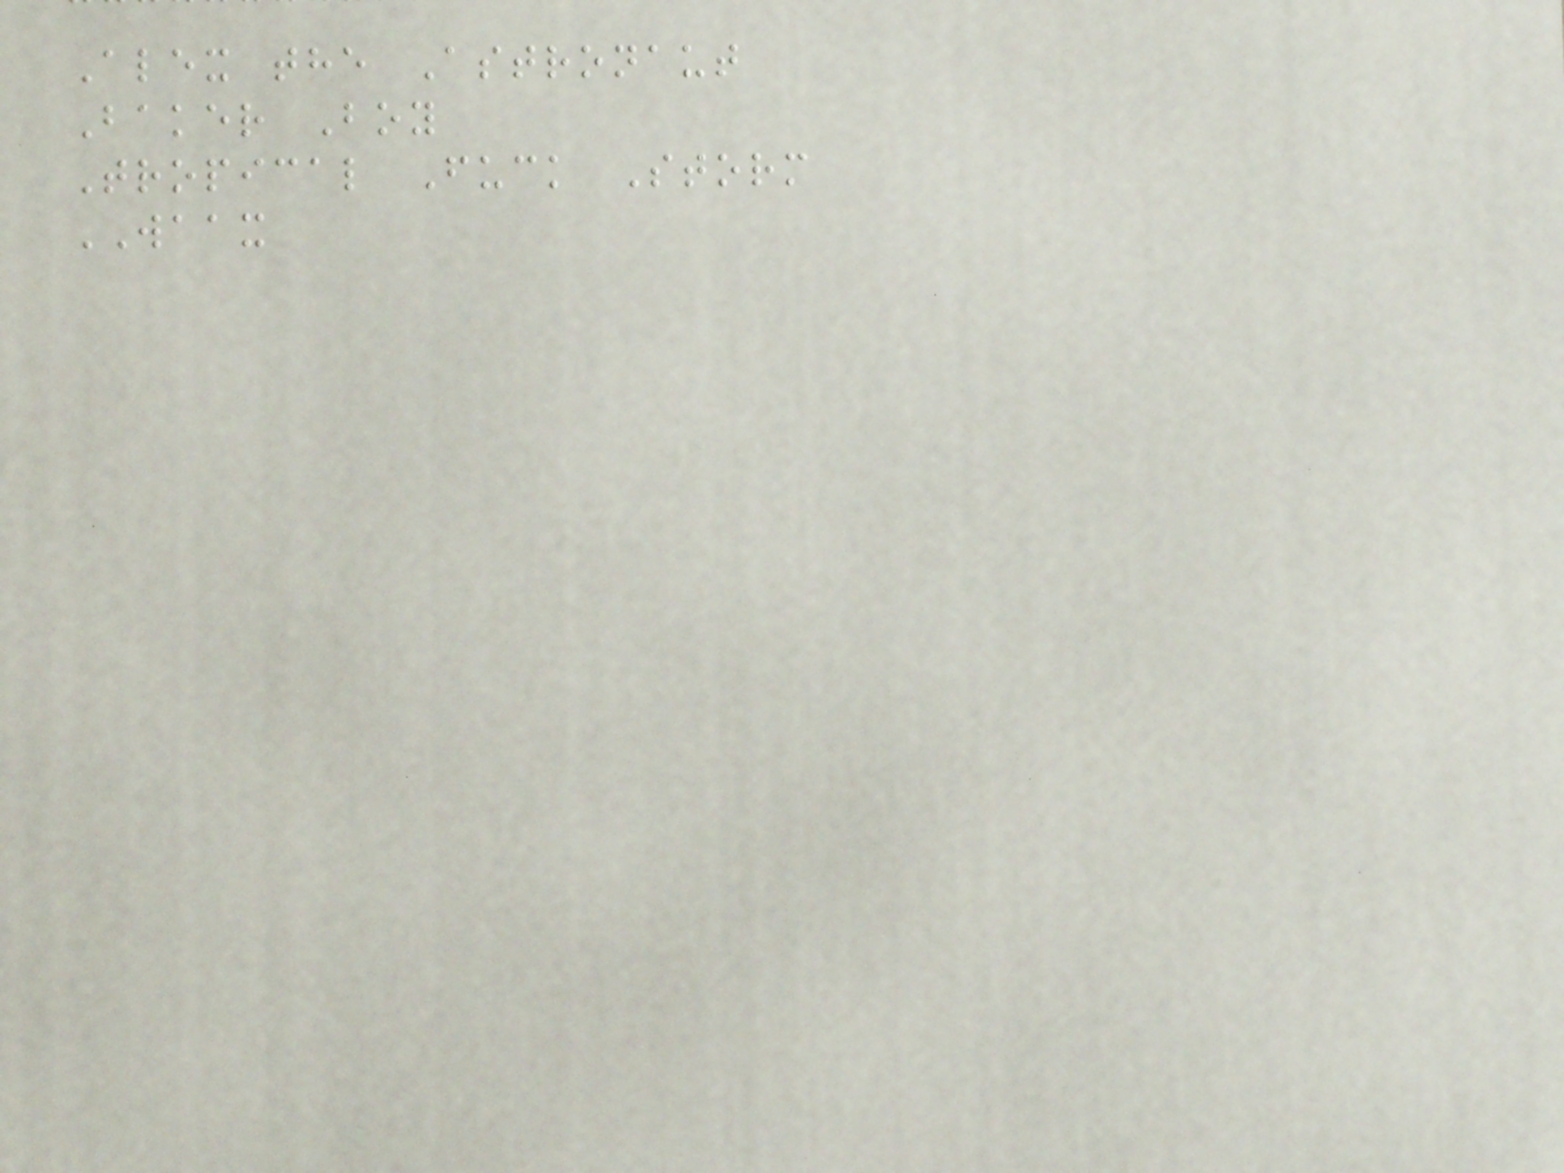Alex the Astronaut
Baker Boy
Tropical Fuck Storm
WAAX
